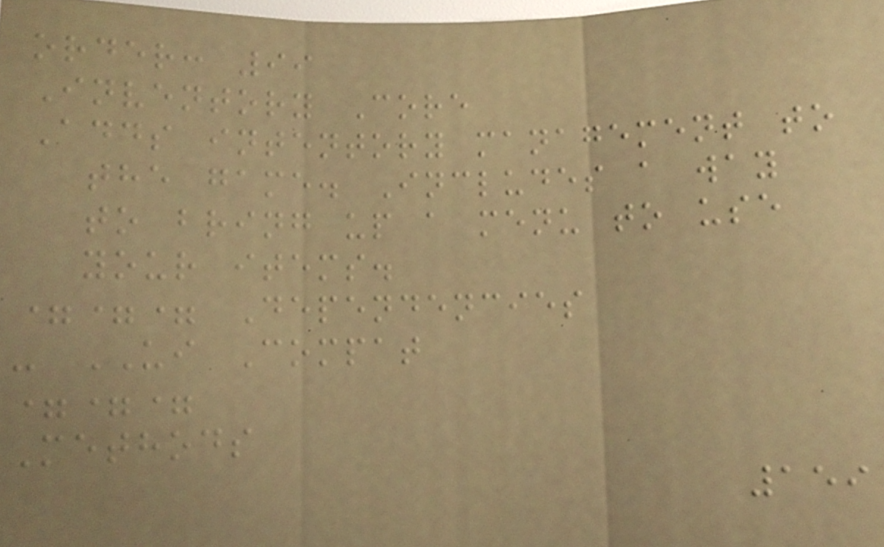order: 99
Inventory Core
Adds intentory management to
the game. Includes a way
to bring up a menu to use
your items.
=== Dependencies
- UI Compat
===
Methods
159
